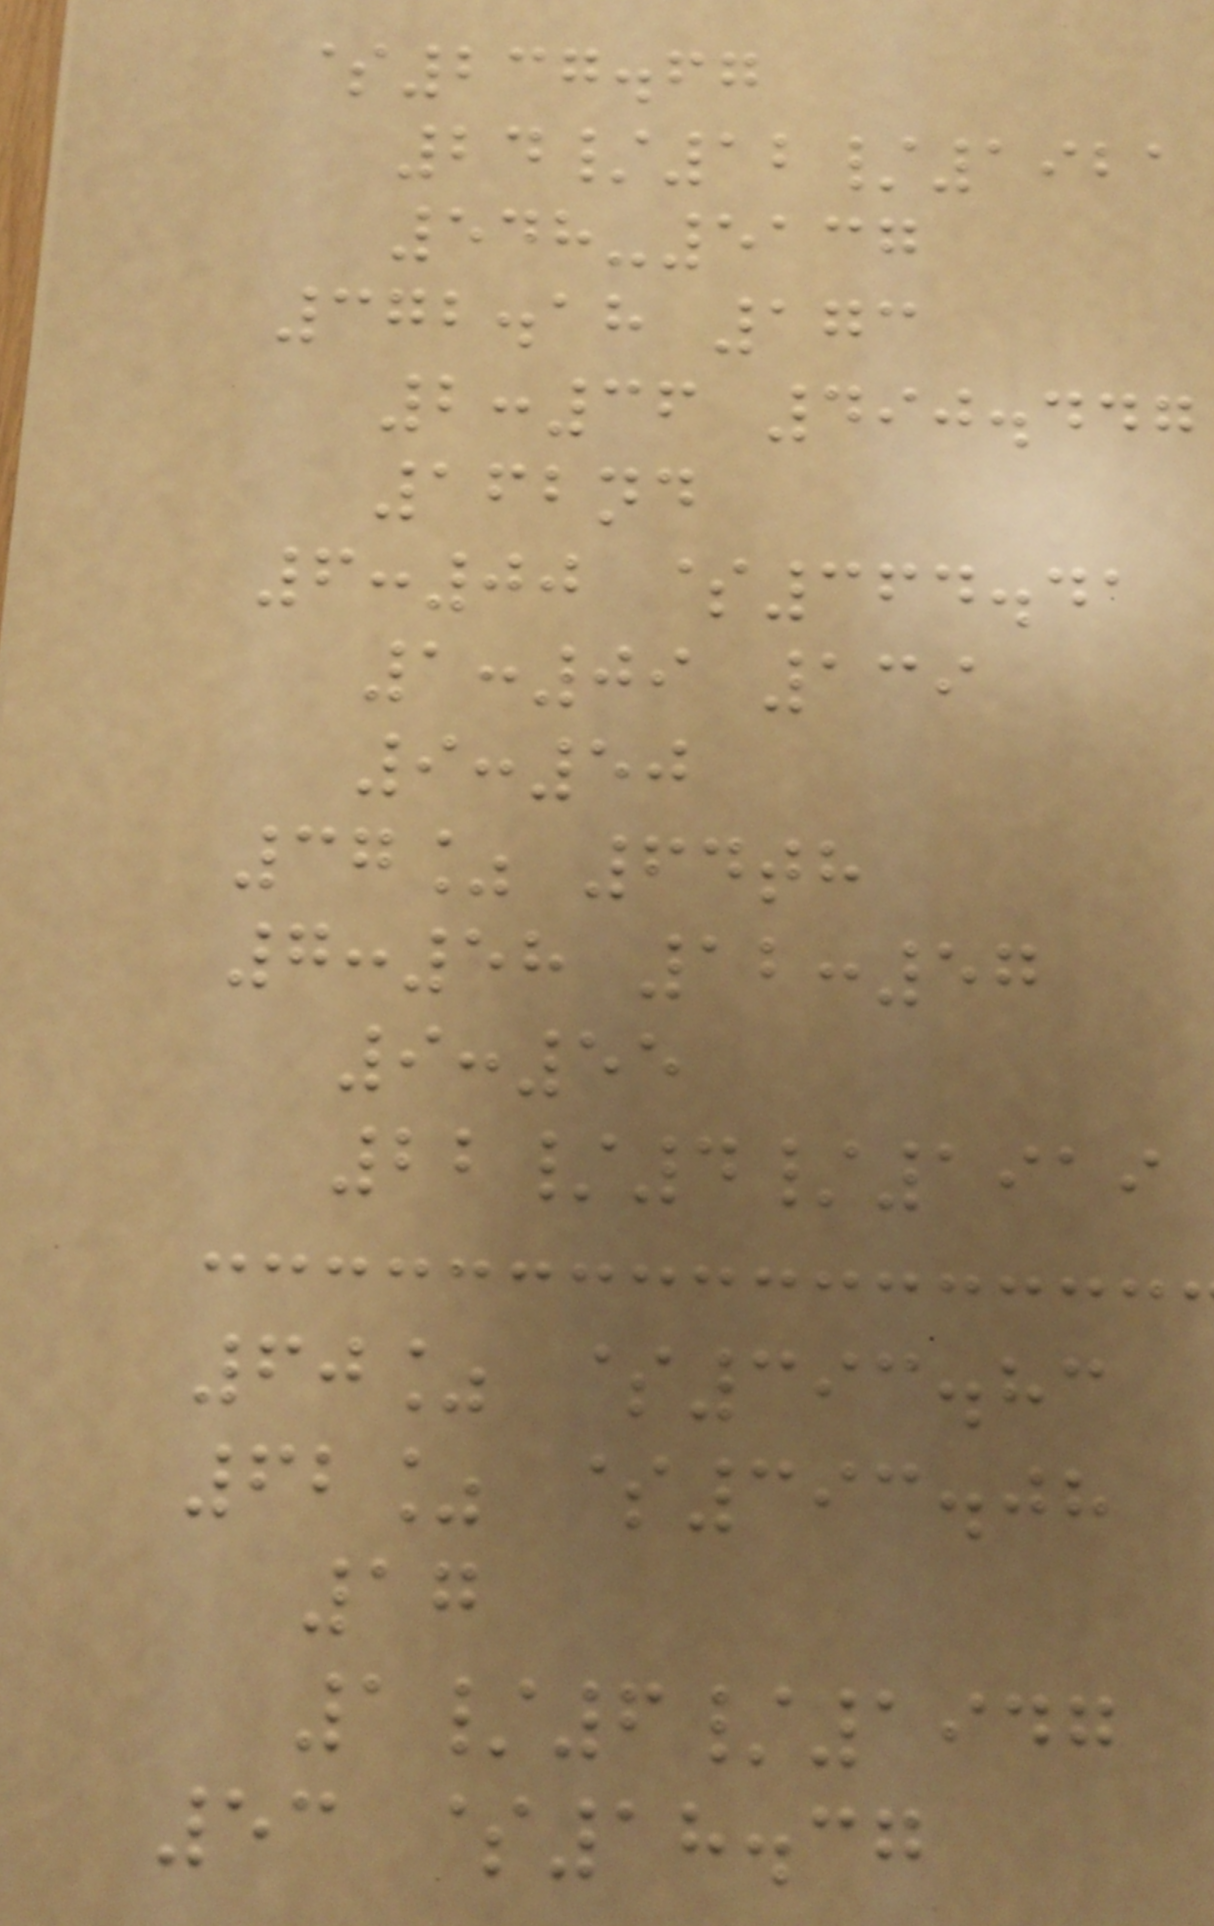$237.67
24/12/1921
548-5137
372.18 173
2:36 490.447
162nd
6:00 $364.41
1:09 139
9:50
37% 64th
7:58 12:57
9:55
22/4/1919
60% $393.83
62% $393.08
17
1/6/1947
53 $18.37
